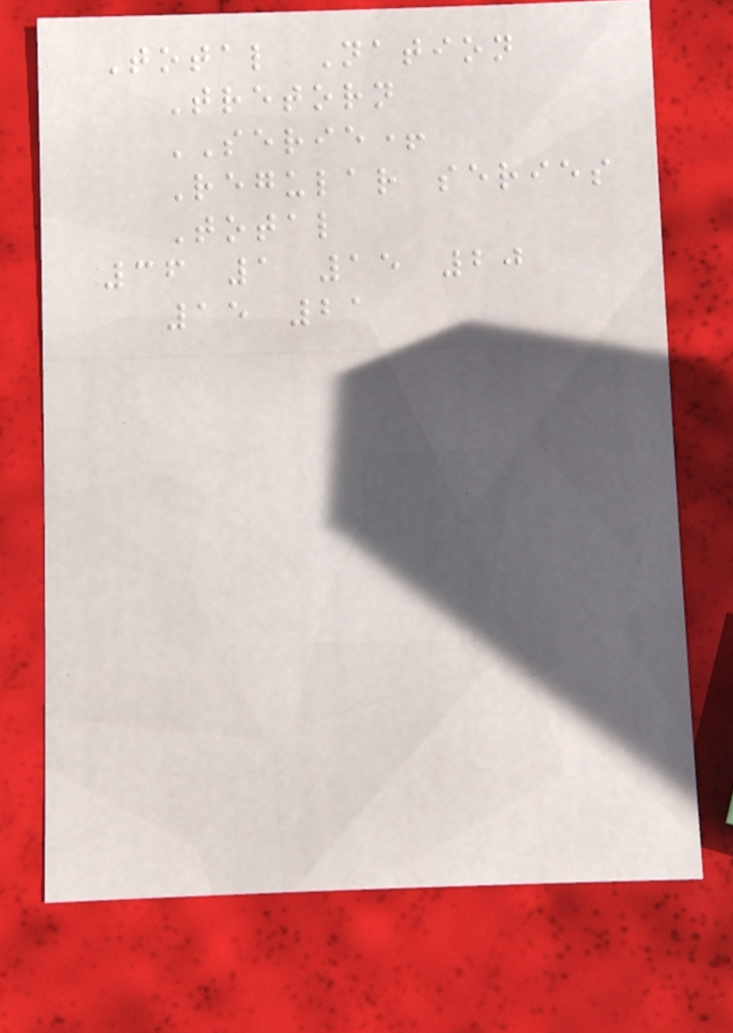Total Nation
Tretorn
SERIE+
Regular series
Total
36 1 15 20
15 21
